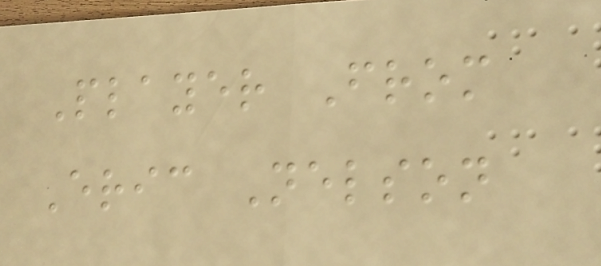Player From
Eric Nelson
